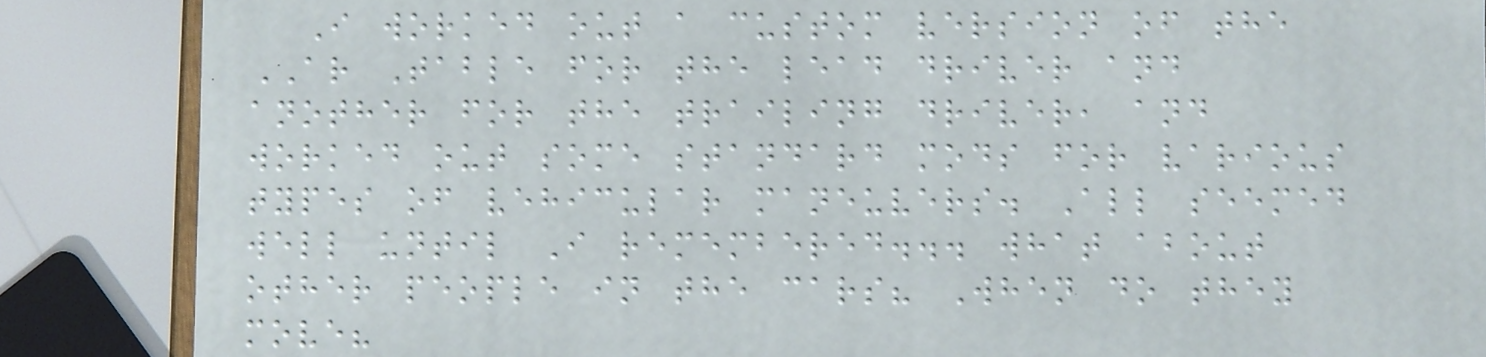I worked out a custom version of the
AR Table for the lead driver and
another for the trailing driver, and
worked out some standard mods for various
types of vehicular maneuvers. All seemed
well until I remembered... what about
other people in the cars? When do they
move?
